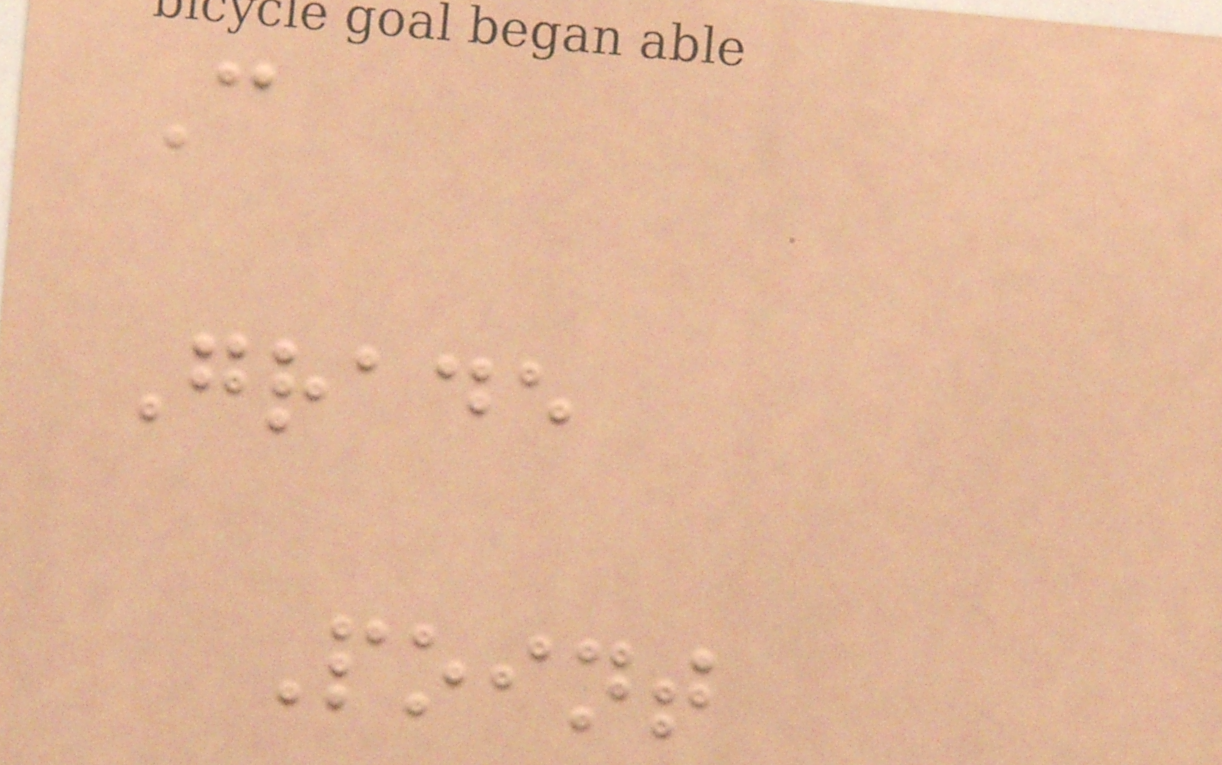C
Grade
Point
